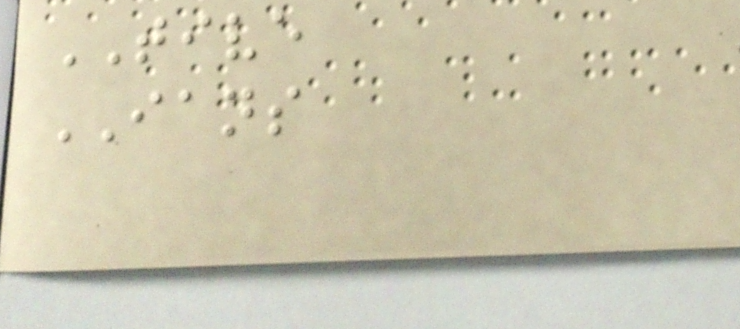TIVE
IANS
